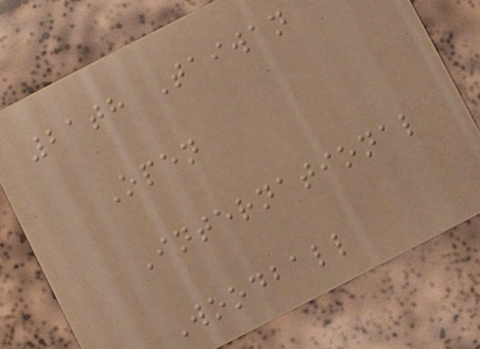21th Taiwan
Open
International
Woodball
